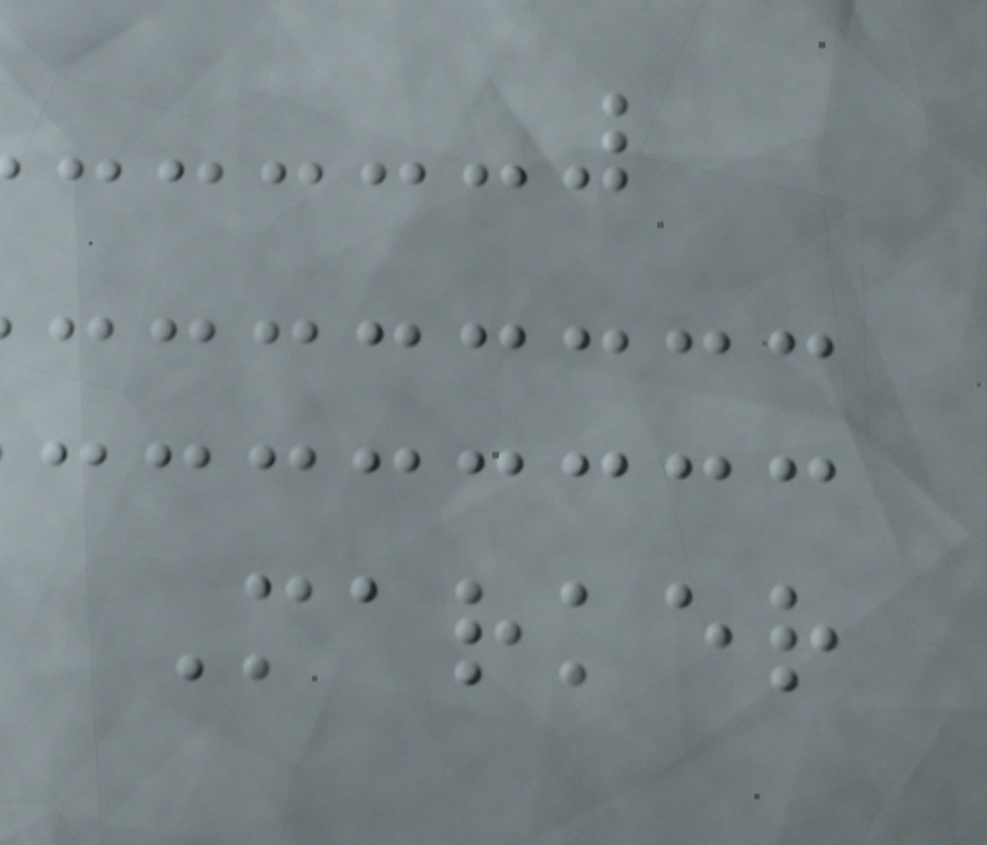Marker
